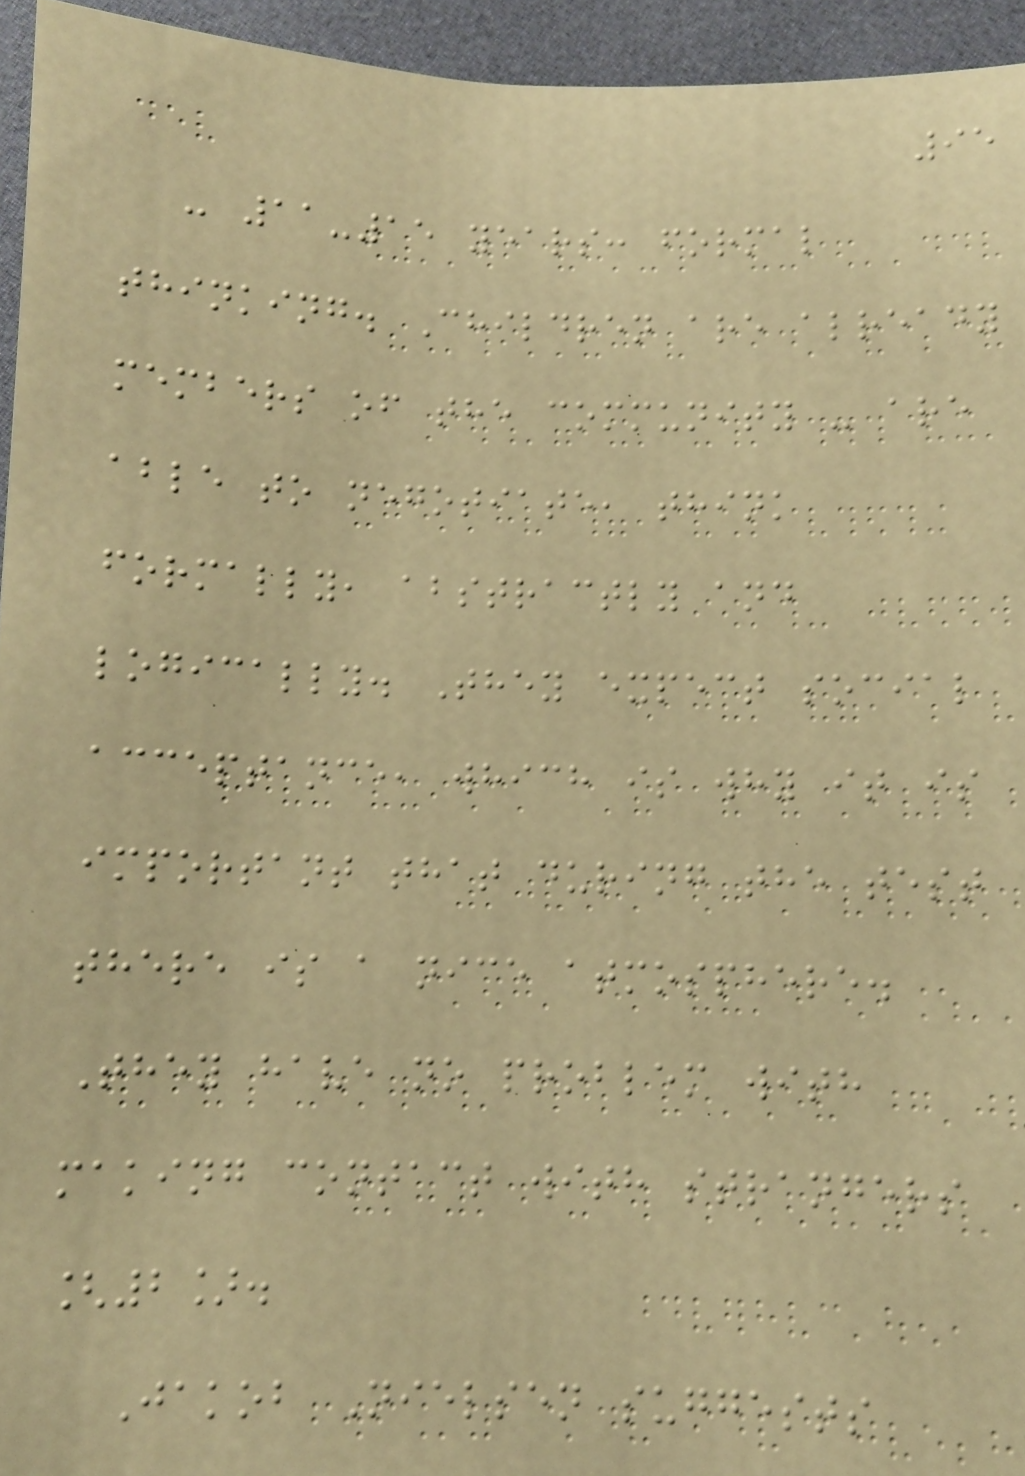95
- 11-15 years: formal
thinking. Children are already
members of the community - are
able to negotiate, think
formally, abstractly and
logically. They expect social
acceptance, which is why it is
important that during the test
there is a nice atmosphere.
They have no problem with
making contact with strangers
[2].
Jakob Nielsen suggests
